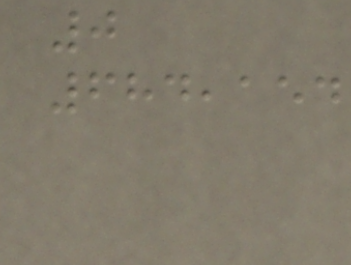0
684,154
